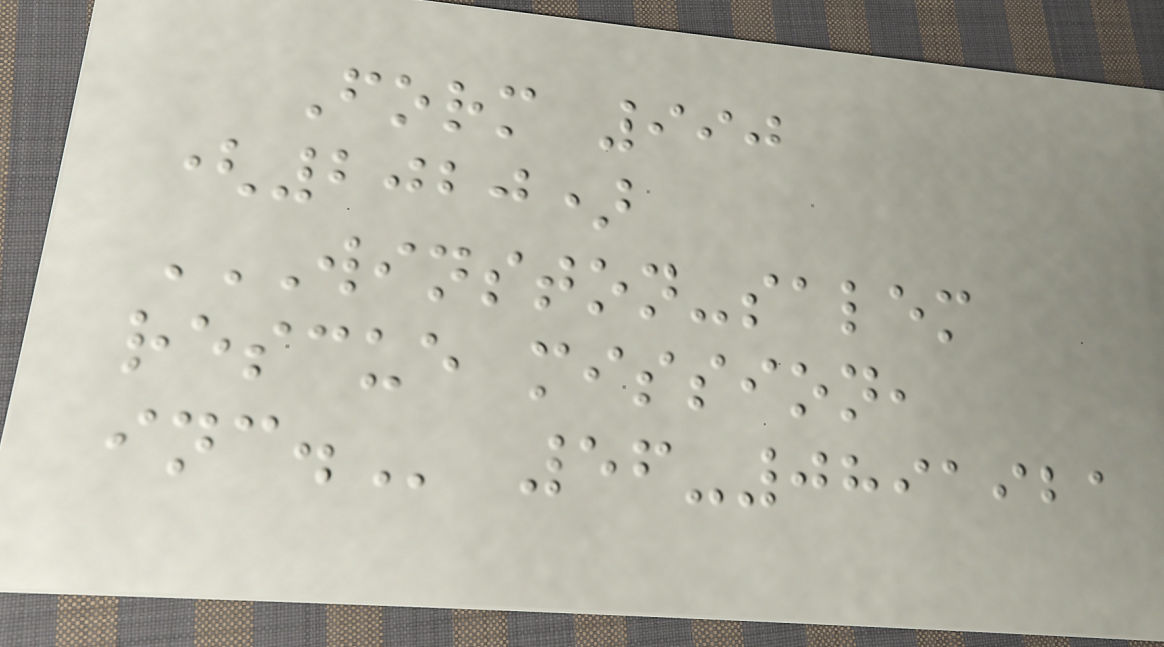Form 990
(2020)
WINSTON-SALEM
RESCUE MISSION,
INC. 56-0891921
